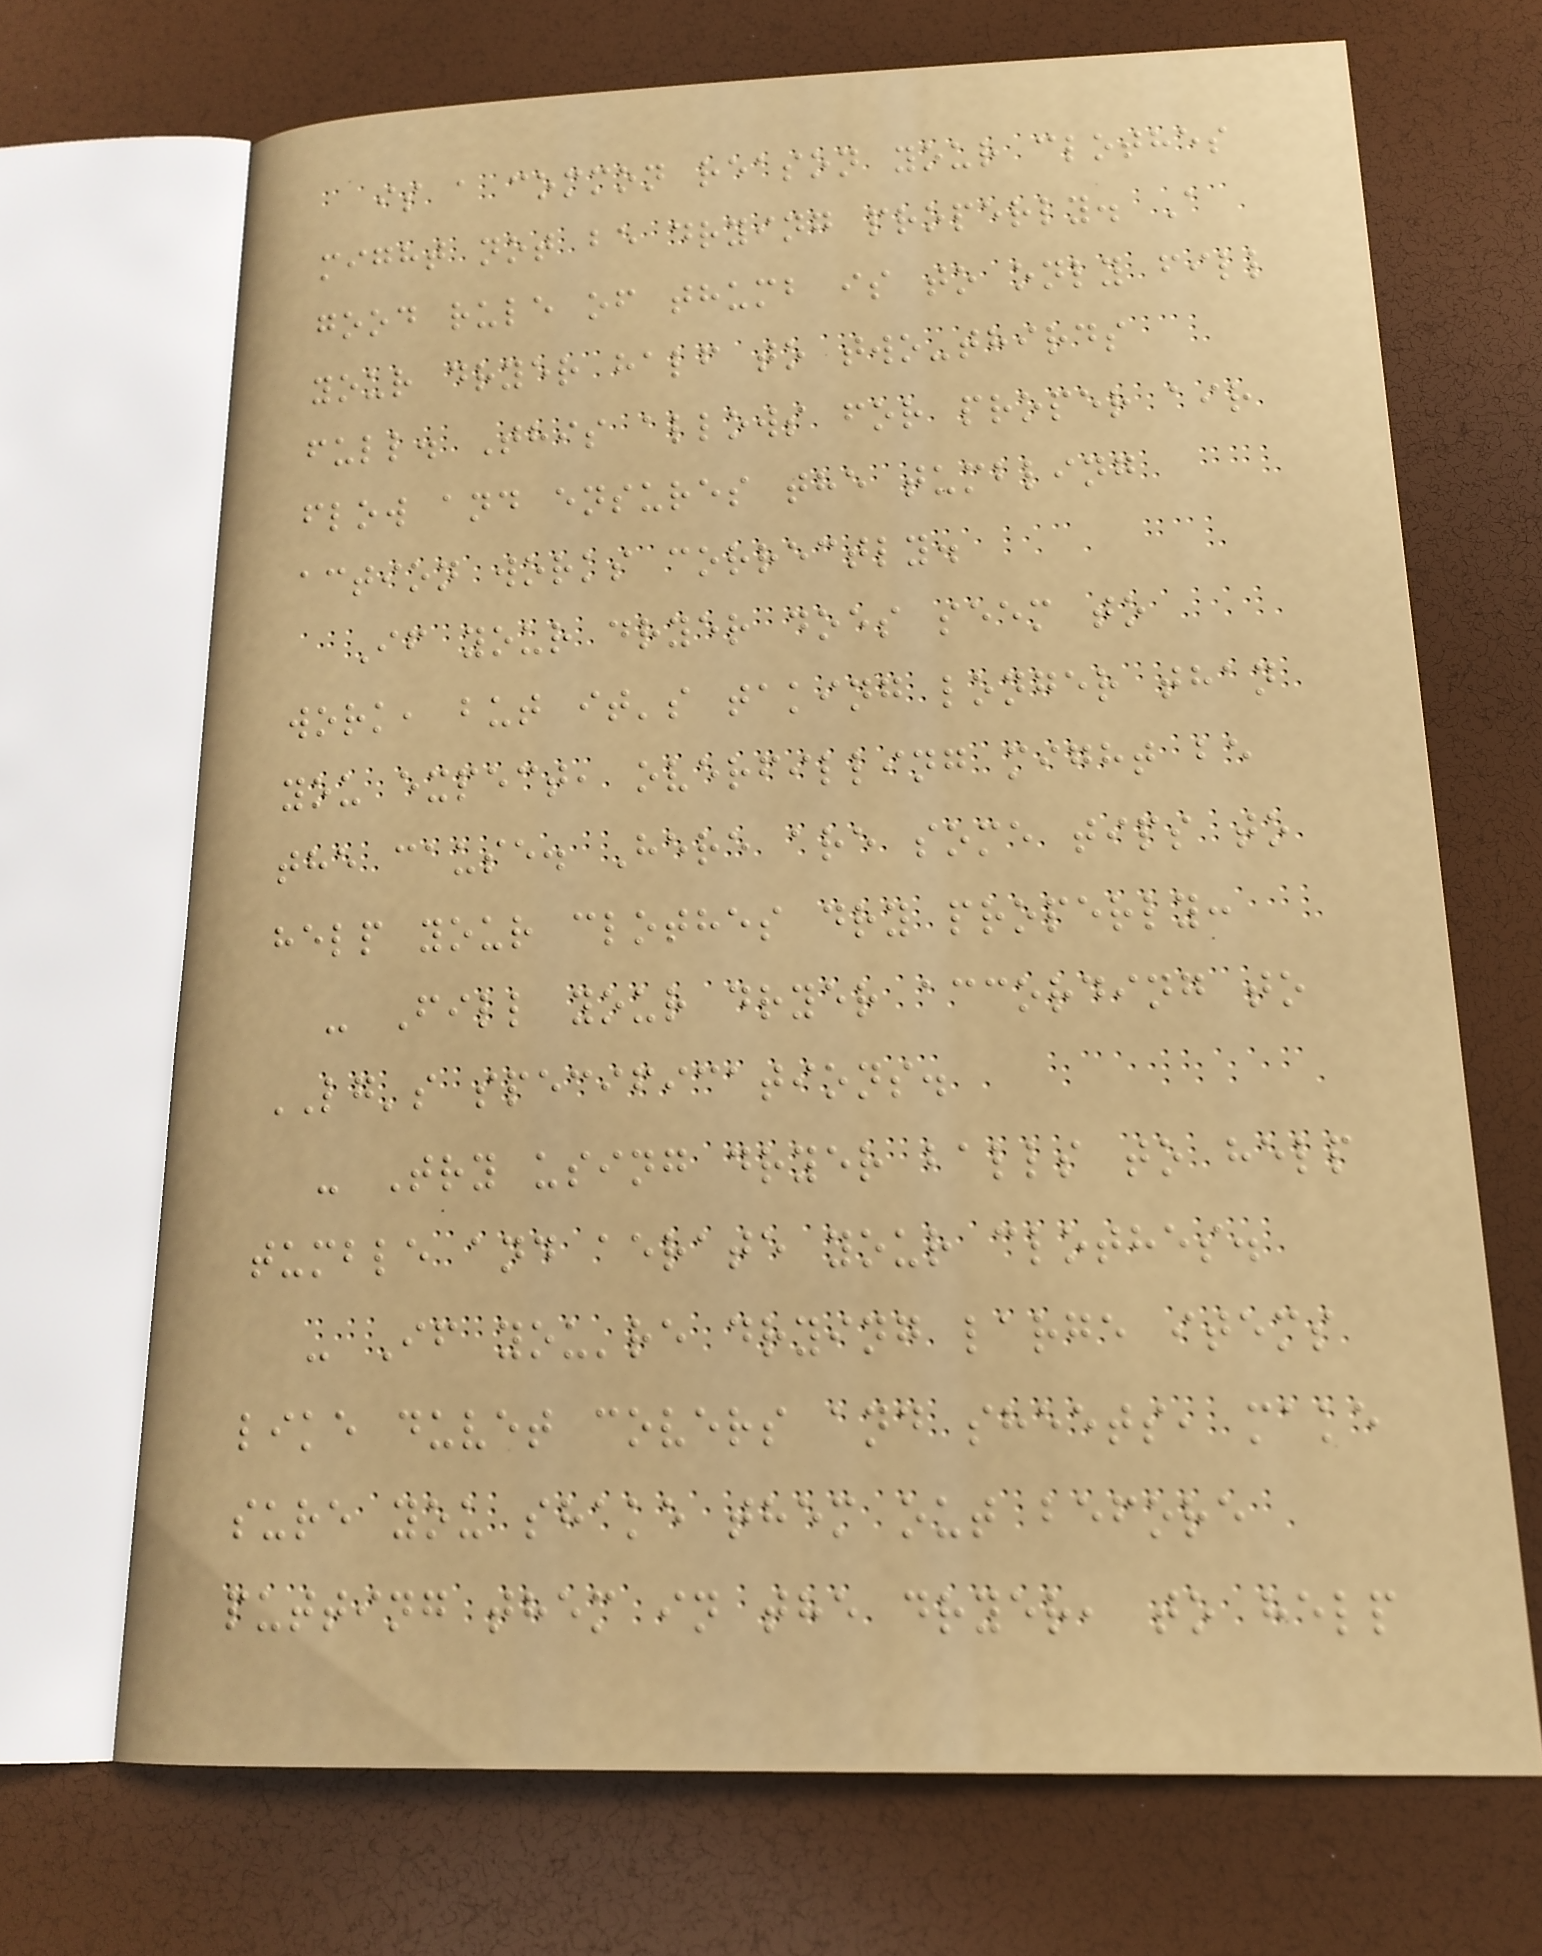is a common reason your clothes
might not be drying properly. A
good rule of thumb is to only fill
your dryer half to two-thirds
full. This allows for proper air
flow and ensures the tumbling
action works correctly.
If your dryer does seem to
work, but it's taking longer than
you expect, overfilling might be
the cause. Here are some tips to
help your clothes dry properly:
- Fill your dryer according to
LG's specifications.
- Try using dryer balls to help
tumble and aerate your clothes.
- If you're drying large items
like duvet covers and sheets, make
sure you shake them out before
putting them in the dryer, to help
